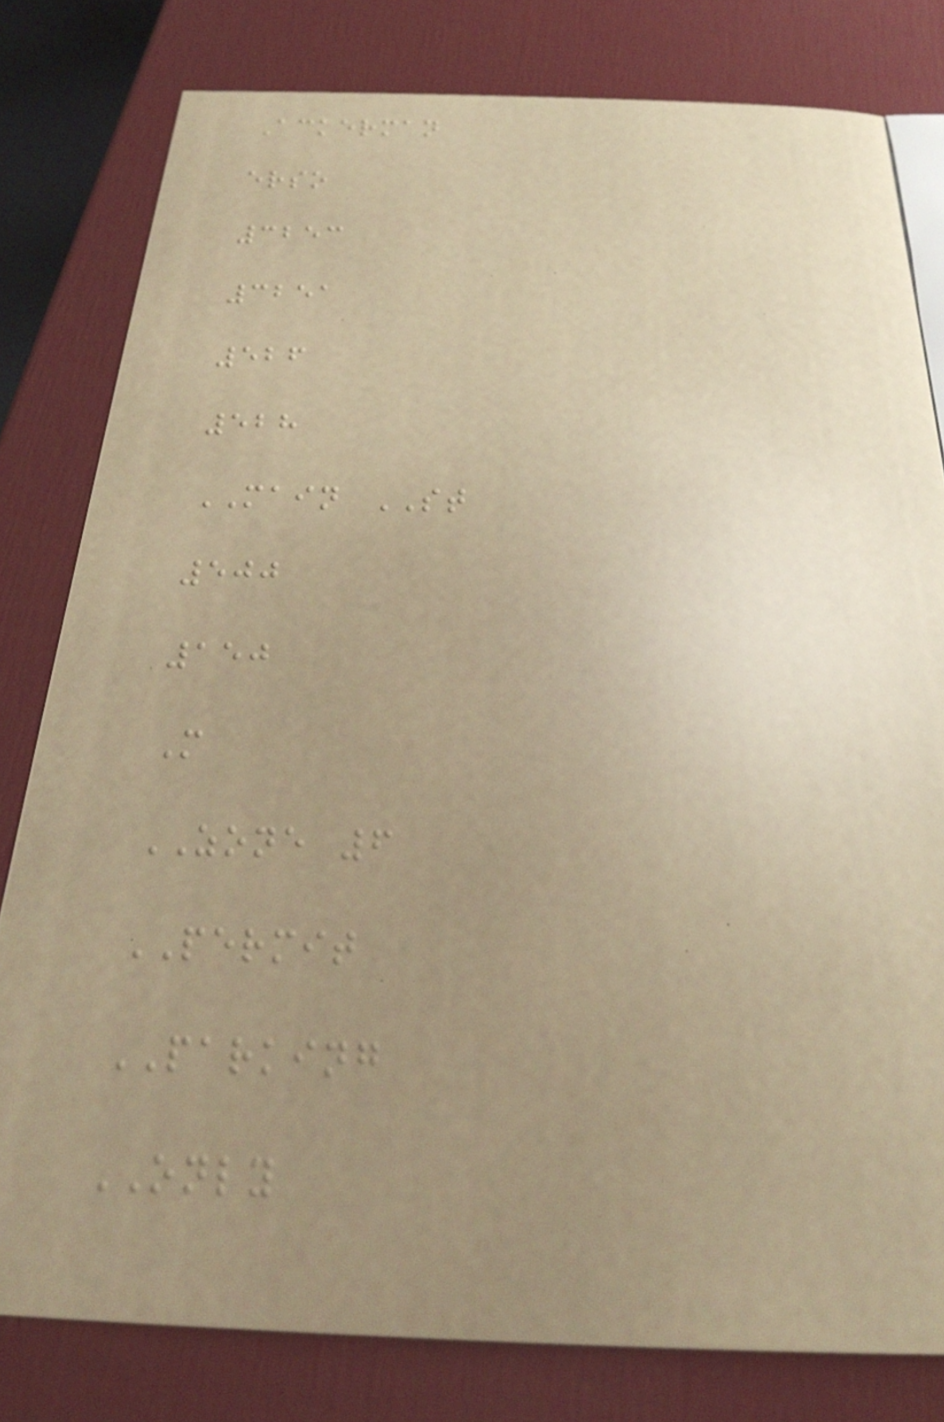Ackerman
erso
3253
3251
526
528
MAIN ST
500
150
M
ZONE 6
PERMIT
PARKING
ONLY
